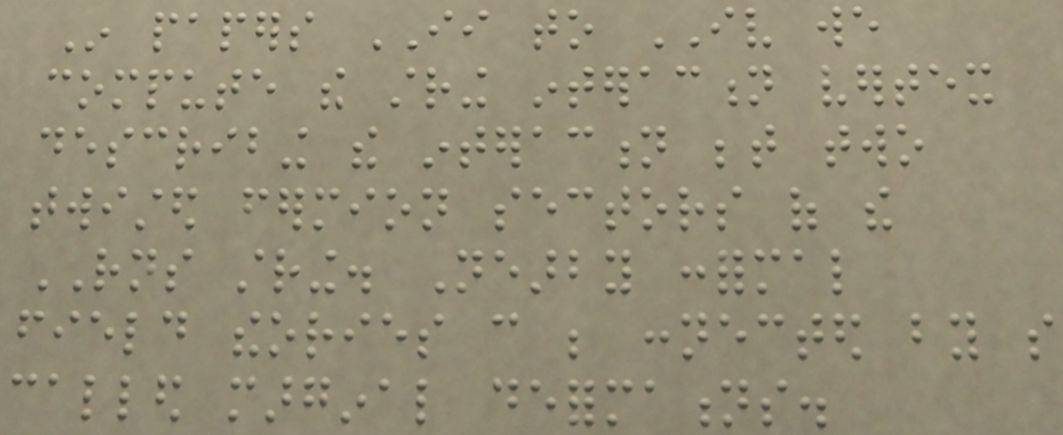In papers II to IV we
compute the string interaction vertex
describing the interaction between two
twisted fermion sectors of the
RNS string. Nearby conformal
field theories can be connected by so
called marginal deformations.
